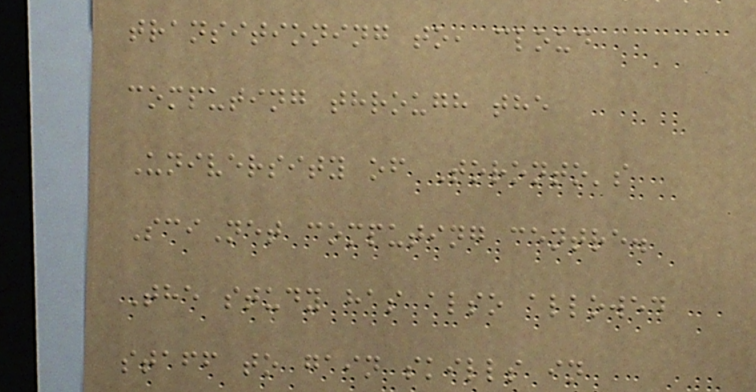transitioning to, cloud
computing through the
University of Toronto's
SciNet computing centre.
The study has also allowed
staff to gain skills in
